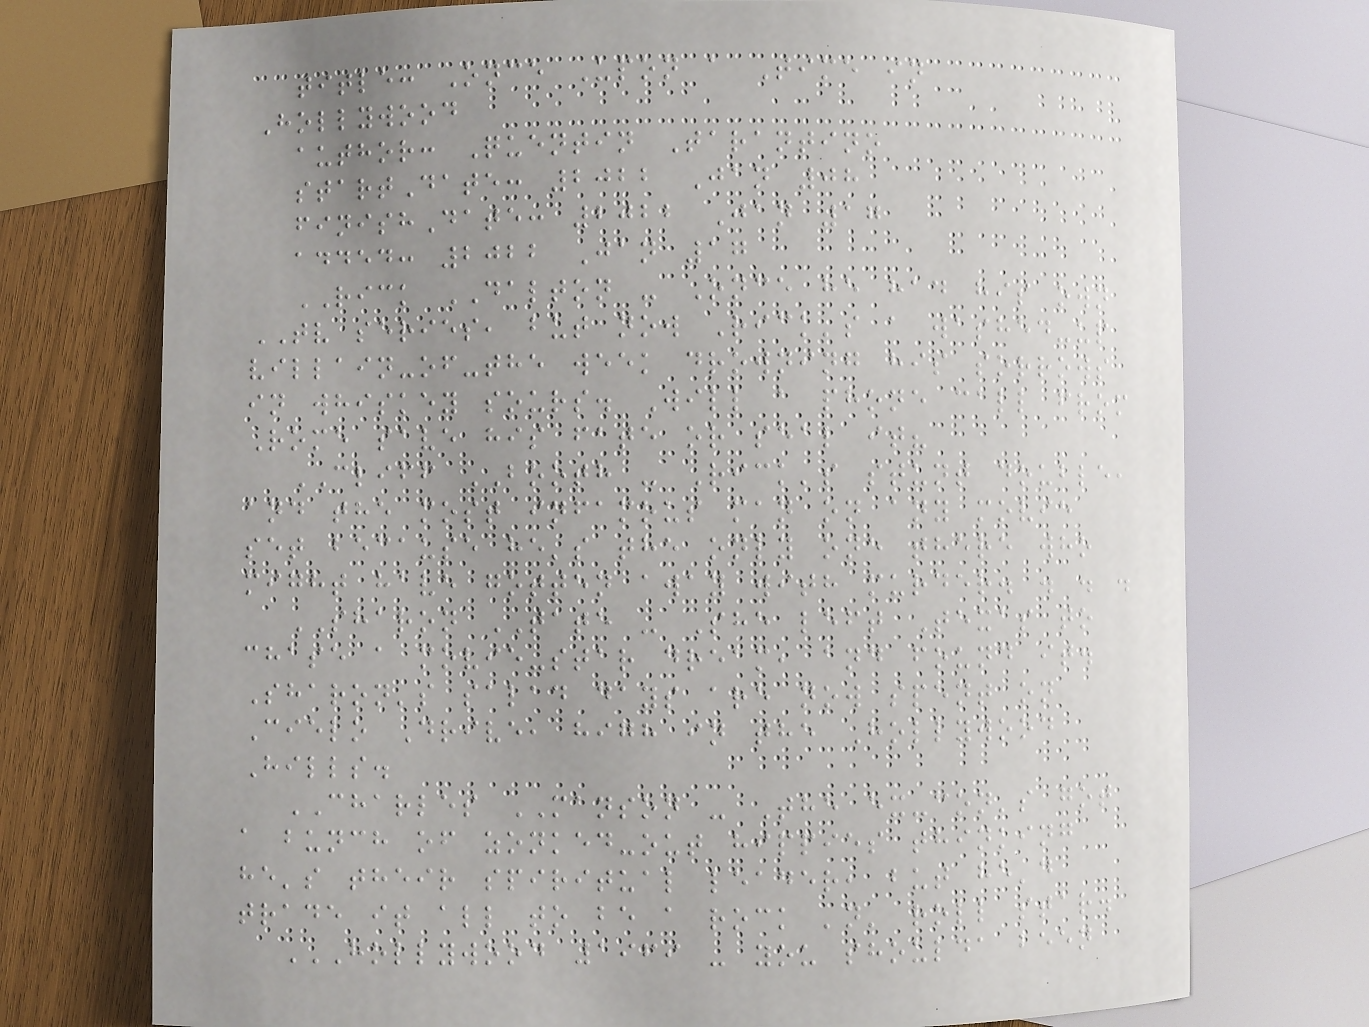title: Once Upon a Time in
Hollywood
author: Quentin Tarantino
startDate: 2022 Jan 08
finishDate: 2022 Jan 17
added: 2022 Jan 17
RICK DALTON - Once he had his own
TV series, but now Rick's a washed-up
villain-of-the week drowning his sorrows
in whiskey sours. Will a phone call from
Rome save his fate or seal it?
CLIFF BOOTH - Rick's stunt double,
and the most infamous man on any movie
set because he's the only one there who
might have gotten away with murder. . . .
SHARON TATE - She left Texas to
chase a movie-star dream, and found it.
Sharon's salad days are now spent on
Cielo Drive, high in the Hollywood
Hills.
CHARLES MANSON - The ex-con's got
a bunch of zonked-out hippies thinking
he's their spiritual leader, but he'd
trade it all to be a rock 'n' roll star.
HOLLYWOOD 1969 - YOU SHOULDA BEEN
